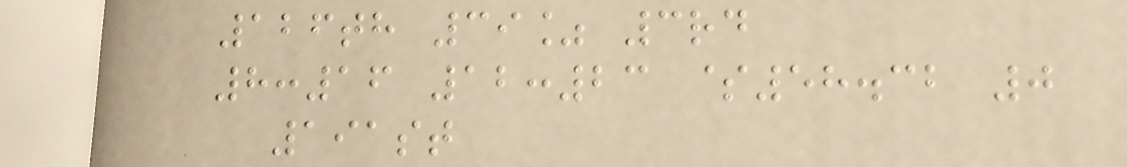126th 39% 3rd
8:16 12:23 $58.32 0
191st
